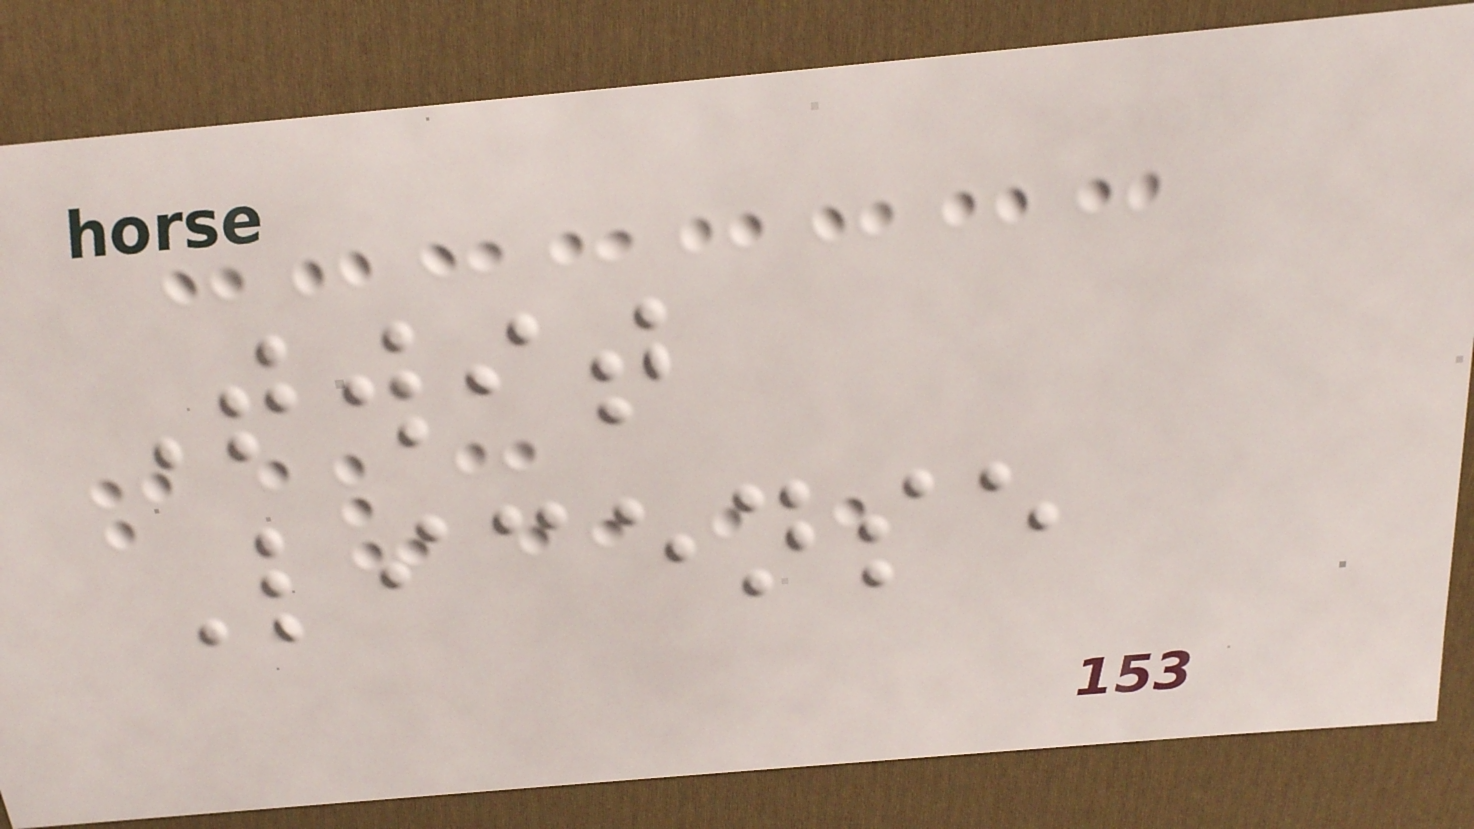Twit
License
